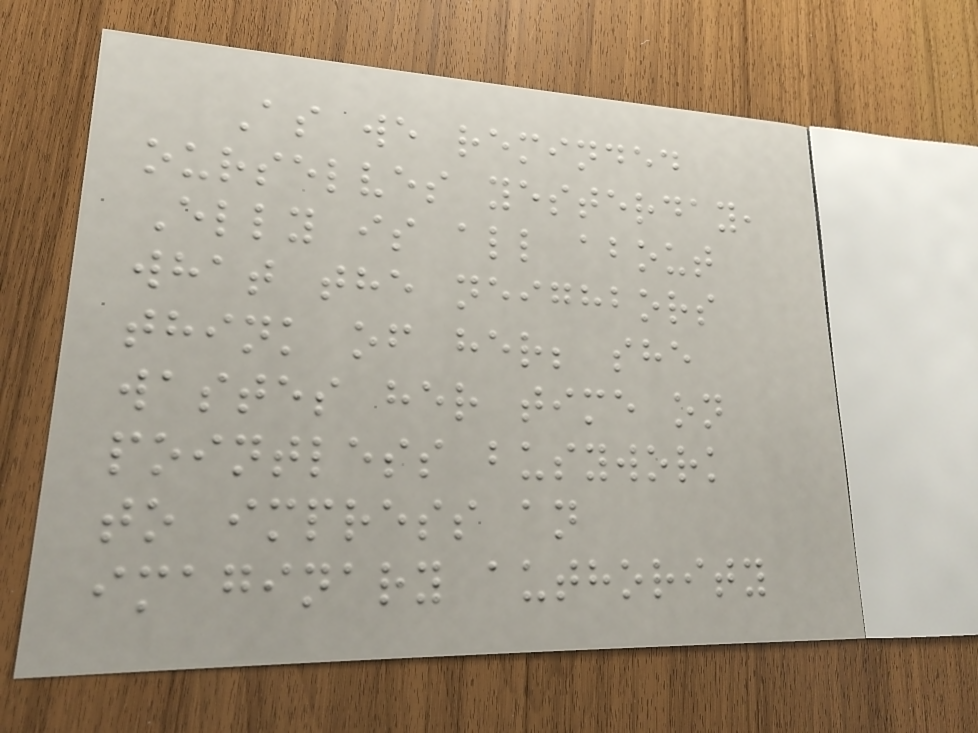As we reminded
ourselves yesterday,
Elly is all about
what the neighbors
think of her; she
wastes her time on
pointless busywork
to impress an
imaginary authority
